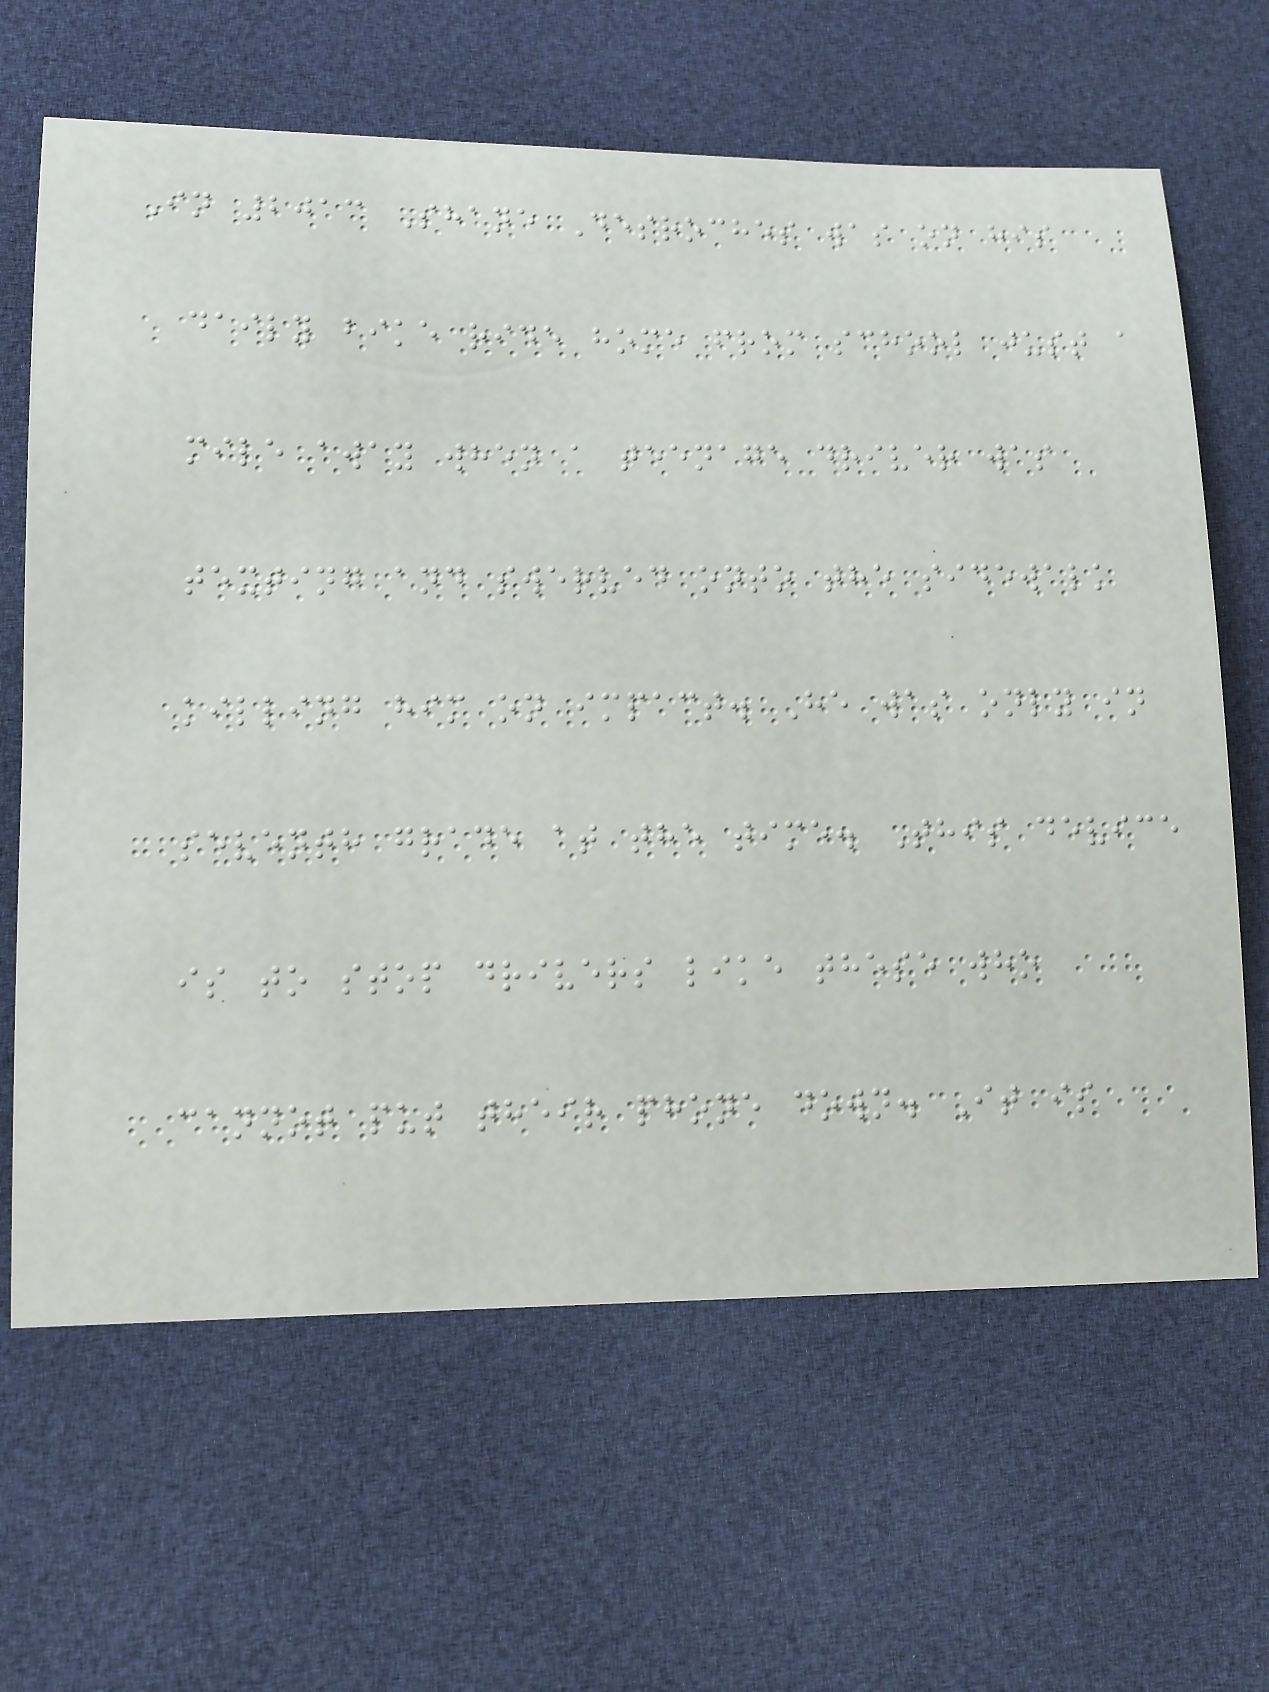In 2013 Shane Desroches was on his
daily bike ride home from school just a
mile away when a teenage driver was
texting and swerved onto the sidewalk
killing him on impact. He was only in
seventh grade at the time. This device
is to stop drivers like these who
cannot put their phone down. It is
